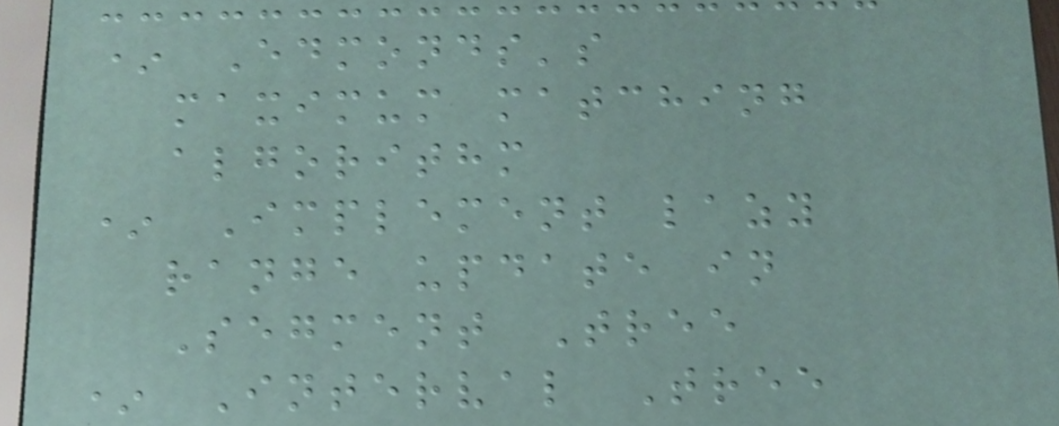* Edmonds's
maximum matching
algorithm
* Implement lazy
range update in
Segment Tree
* Interval Tree
